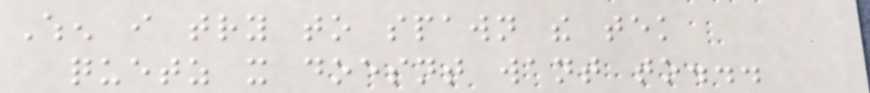When i try to spawn the tek
quetz it doesnt want to...
